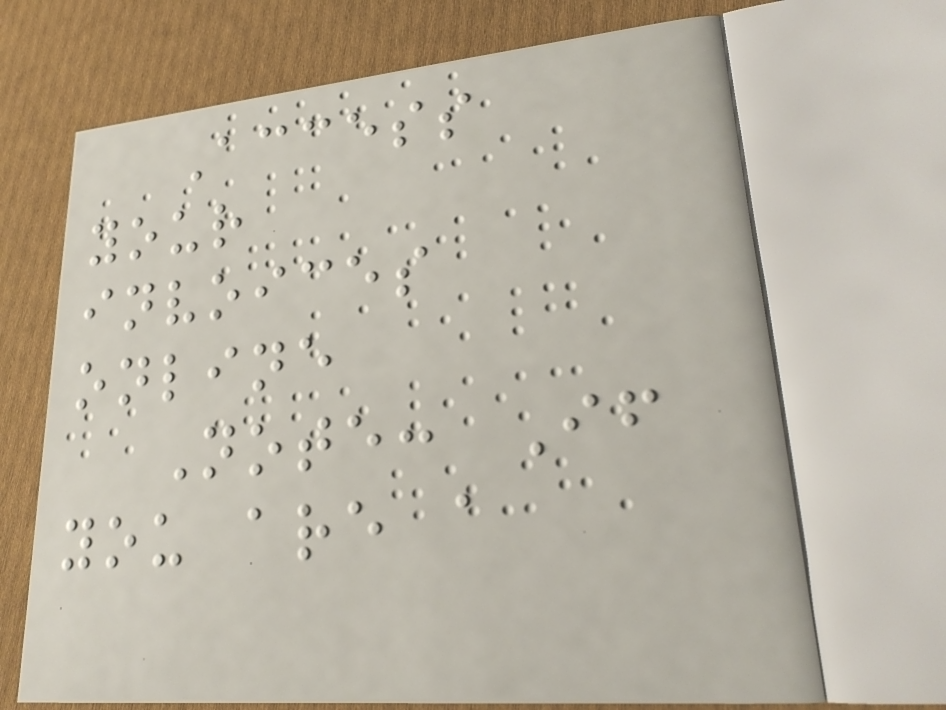Access
your
invoices
online
Note: If
you are a
